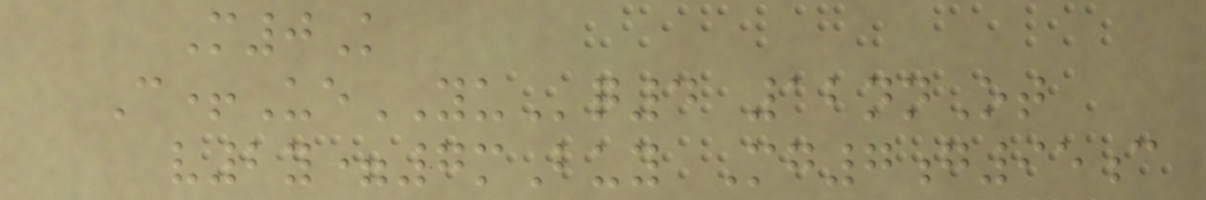M0K
C+UeYUq4 12nnOt
v2y=7mBuy Mg7g95c
